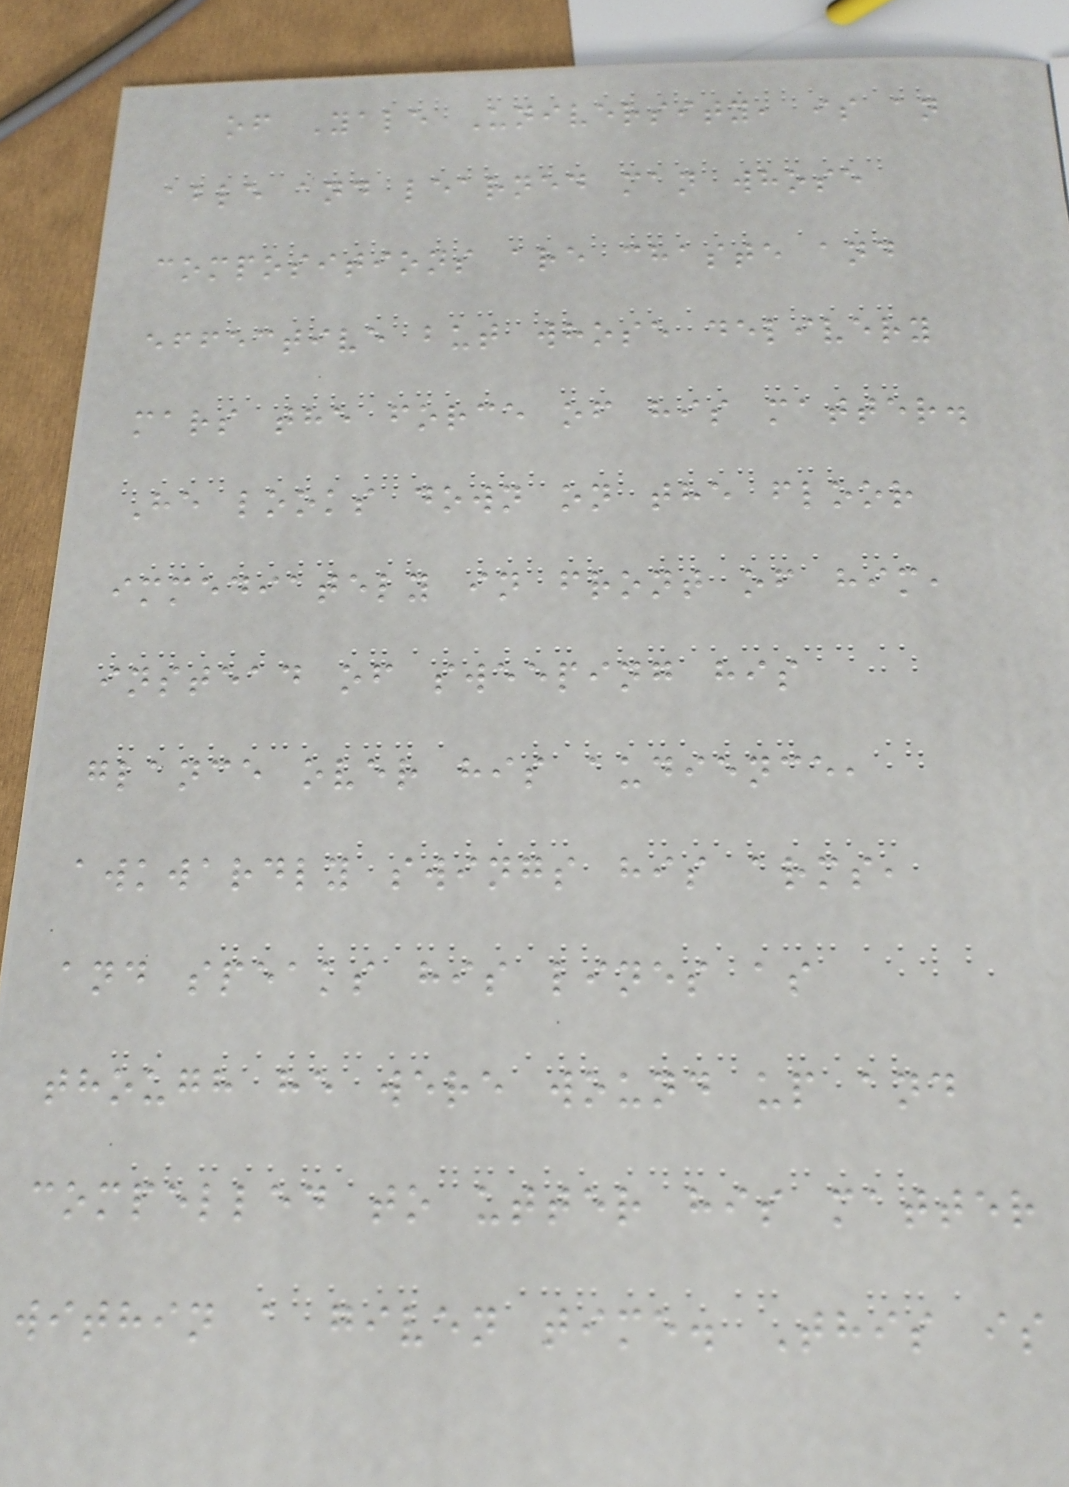of Yale University, is an
able and learned man whose
compositions are chaste and
effective but whose delivery
mars the force of his matter.
He looks down on the floor
immediately in front of him,
instead of sweeping his
glance over his audience,
awkwardly swings his arms,
and speaks his lines as
though he were wound up and
compelled to utter his matter
within a given time. This is
